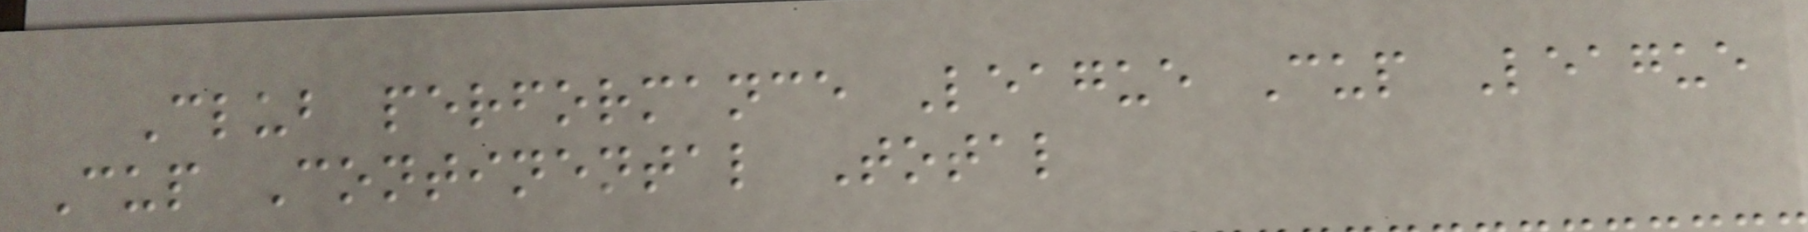Club performance League Cup League
Cup Continental Total
